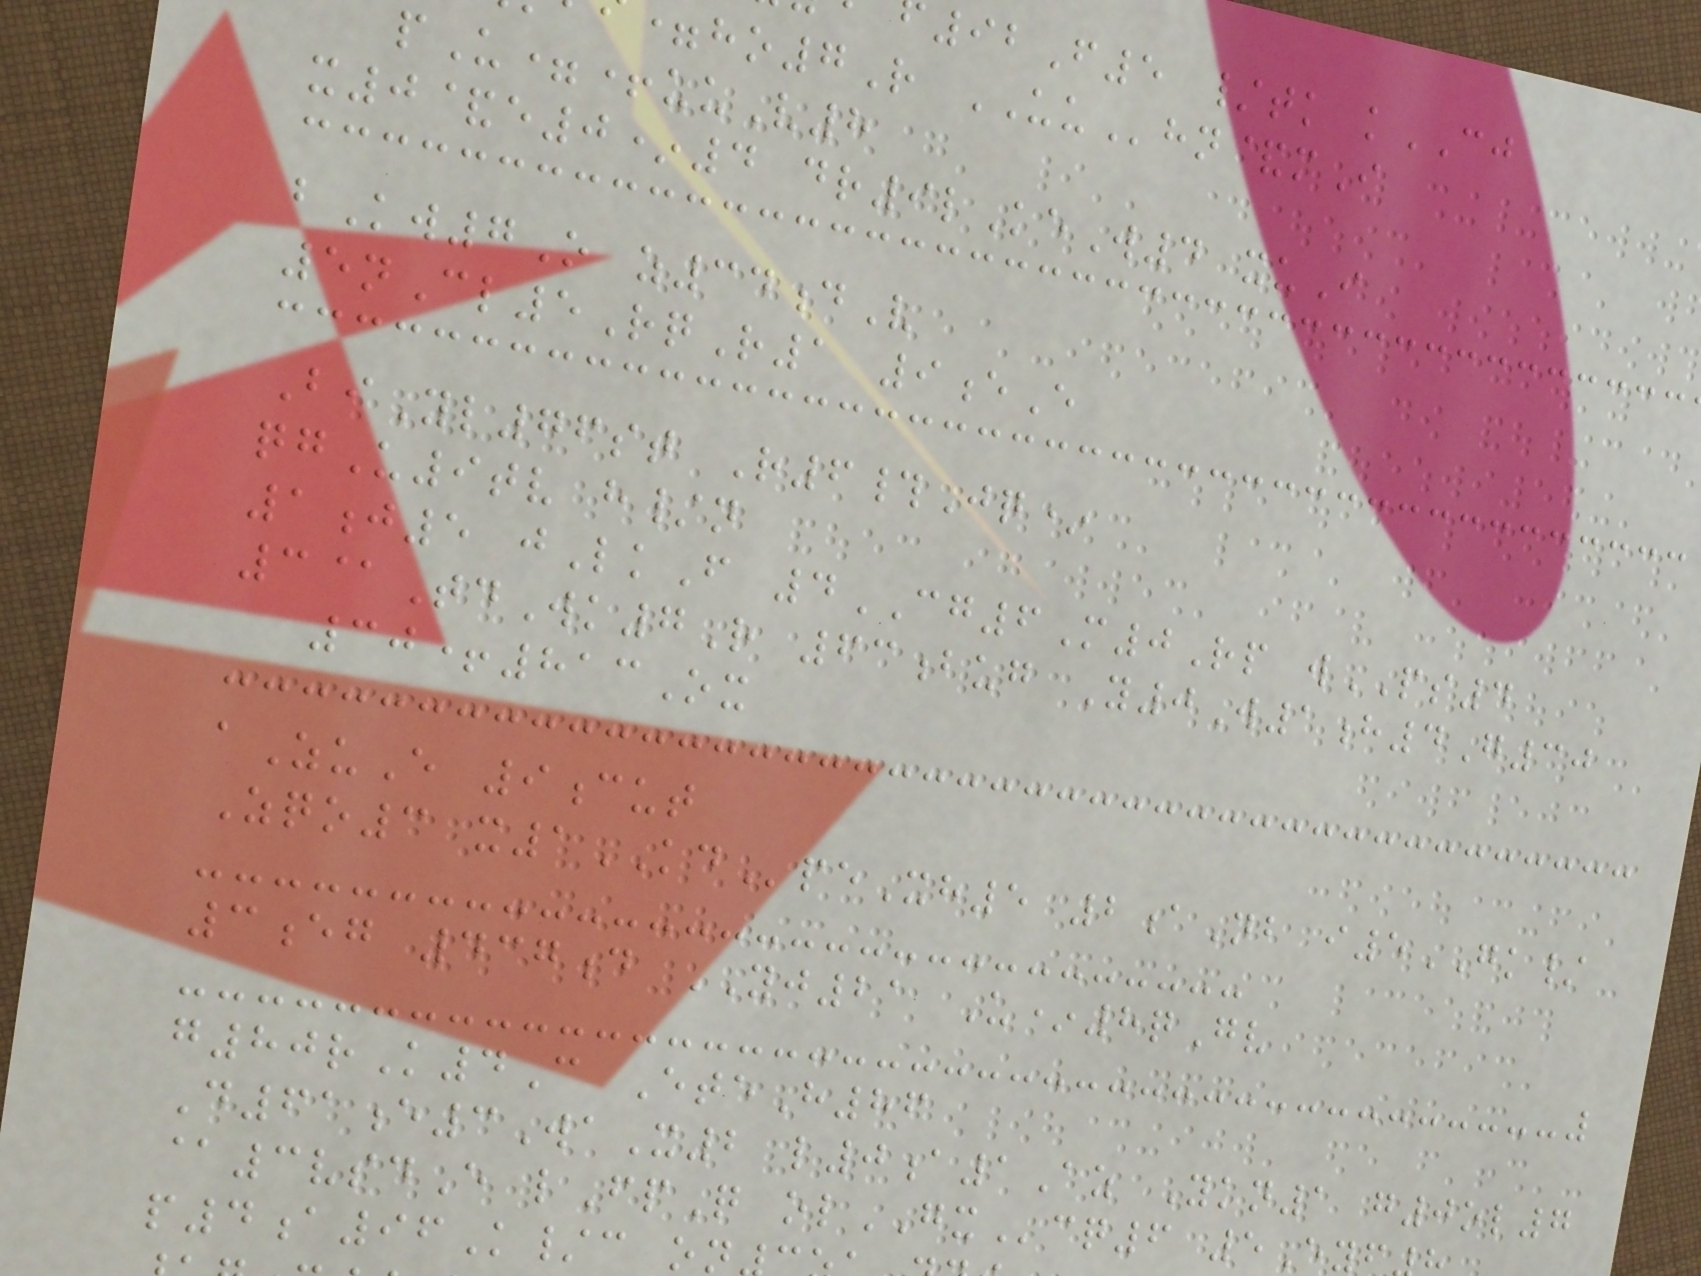92F5 /tk kCJ
ho7R UUhn&mI
pU=+uuV8
x0&e0*4 dr9lKeW4 xuI
bKw7O z34dV
5nCl5RqR1 9eE
BiYl76st R6#Jq*
qgU9tv h/n
1j5 jLkF 4CG6M0Rp wPS4
3@TdWk7R 63bug Y0W1h4G30
30+813Ox
aZuE 9cut
Zqo3 x1KDpeXh5 2aNb i5GK/
3eg 437d YJ21 U*8qGv
g80rK4C EteH86
D61e3WaX2 l0a1Az Ykn1 g0ol7
@3vsdE lFpQ olGXcq6 5Ey
p4a96K/c on
